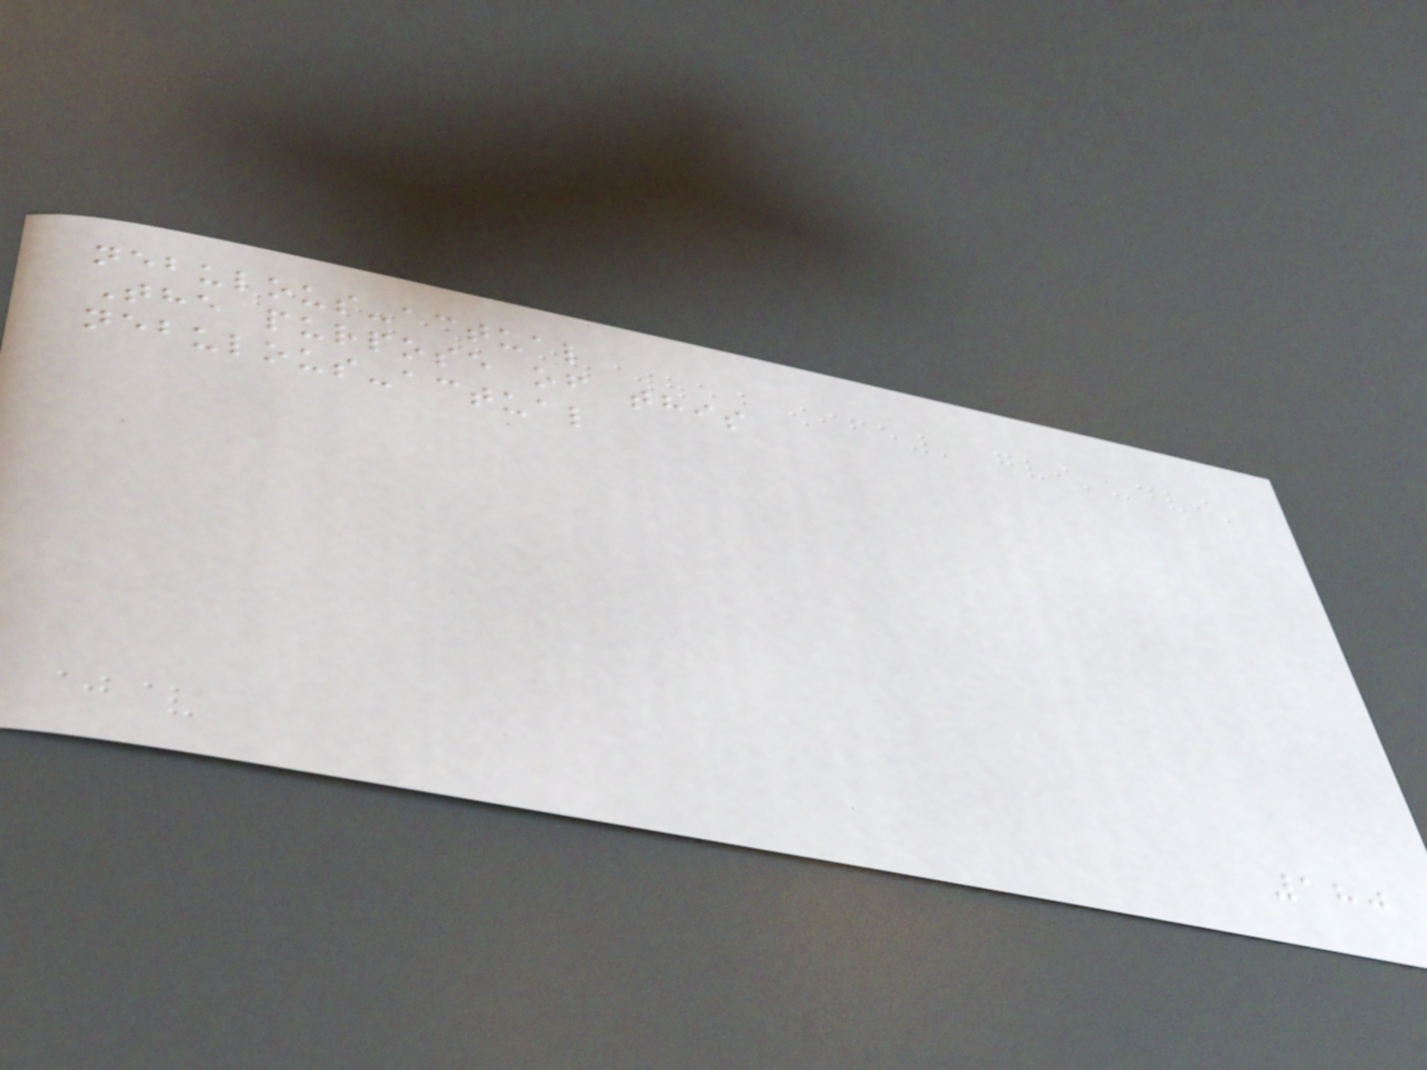nebulous-actual
The purpose of this
nebulous-actual
180
